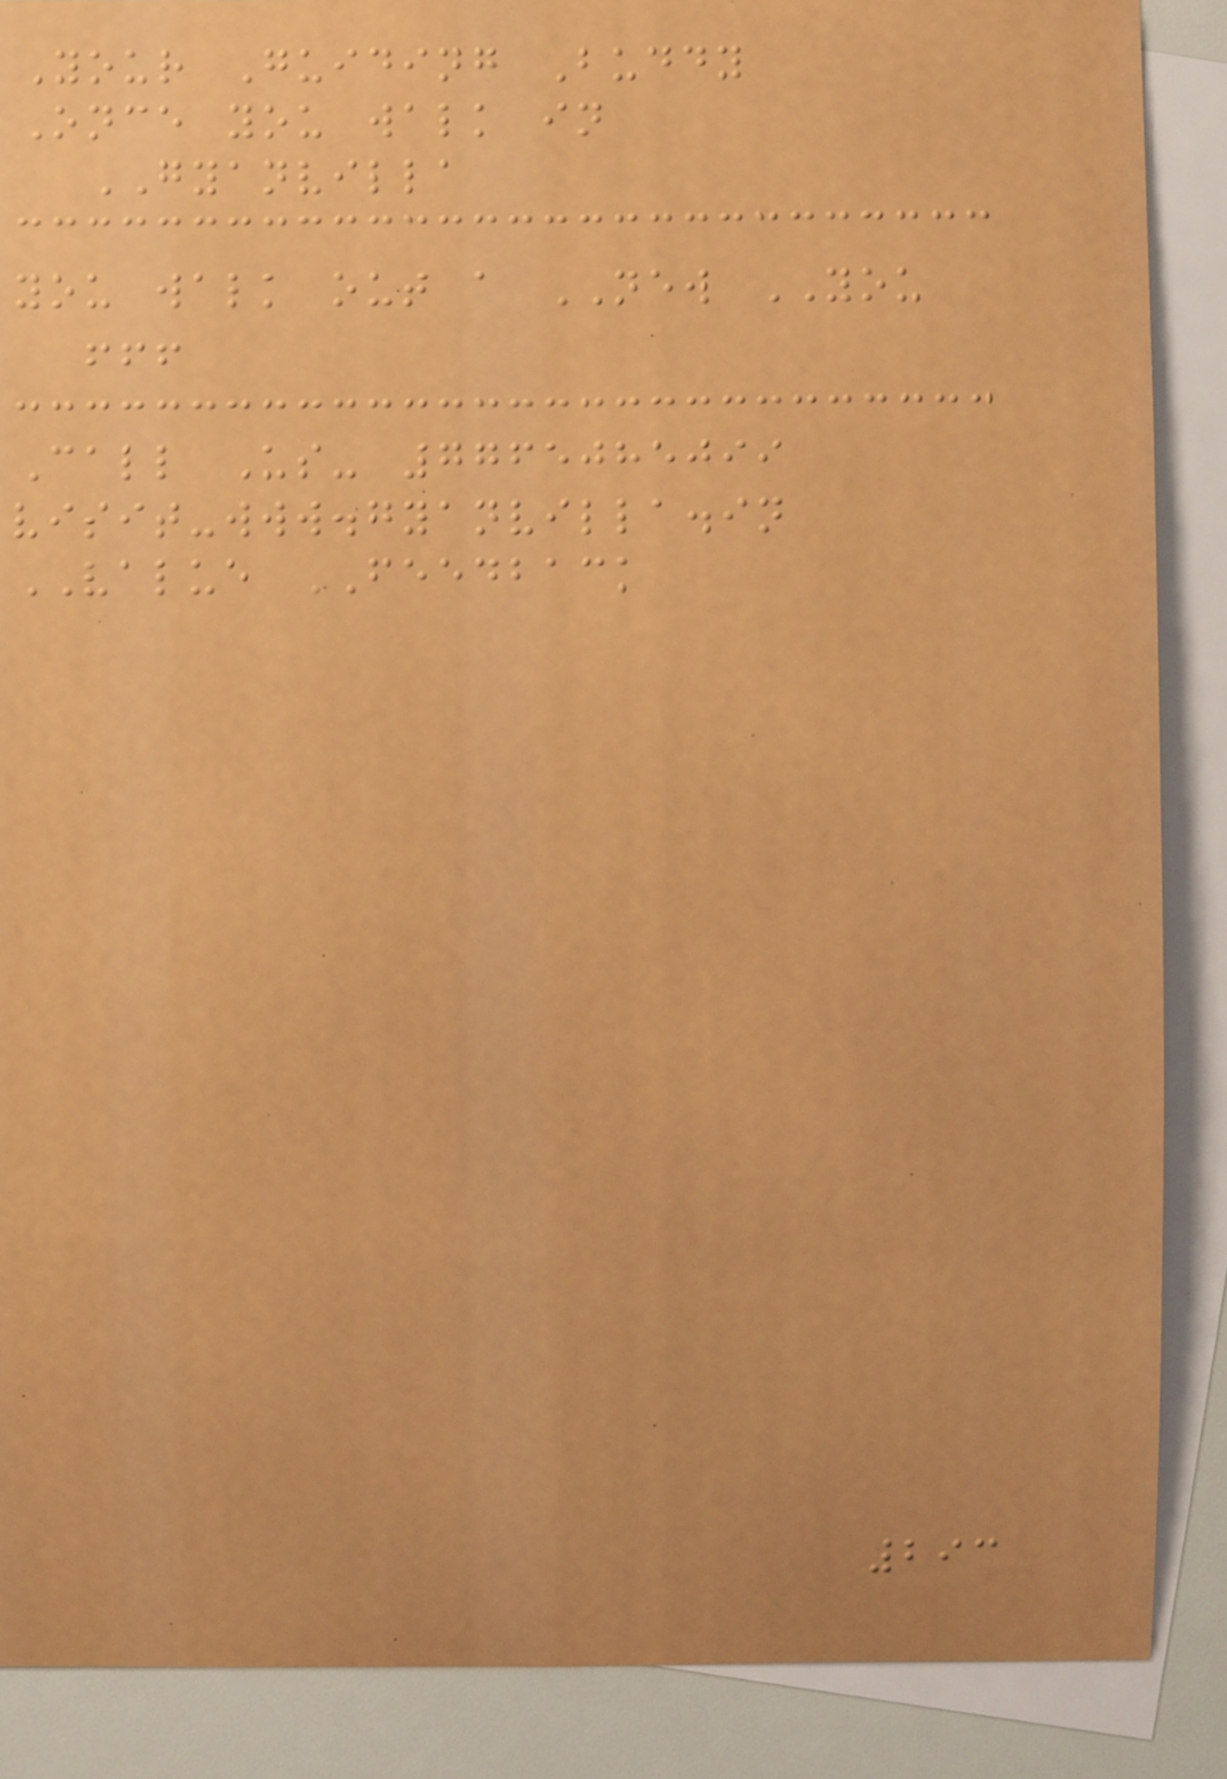Your Guiding Buddy
Once you walk in
GYANVILLA
you walk out a NEW YOU
!!!
Call Us- 7765085099
visit-www.gyanvilla.in
VALUE FEEDBACK
293
